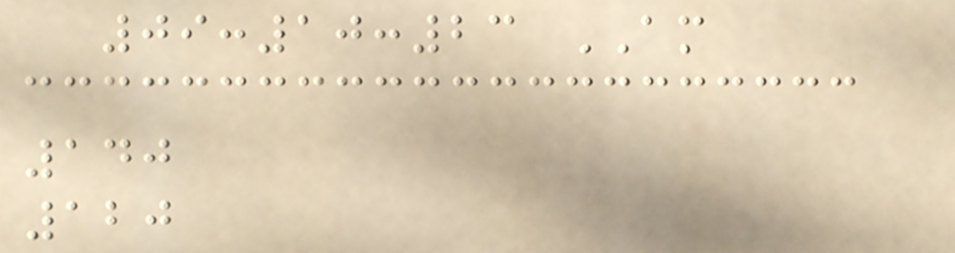09:10:23 AM
140
120
